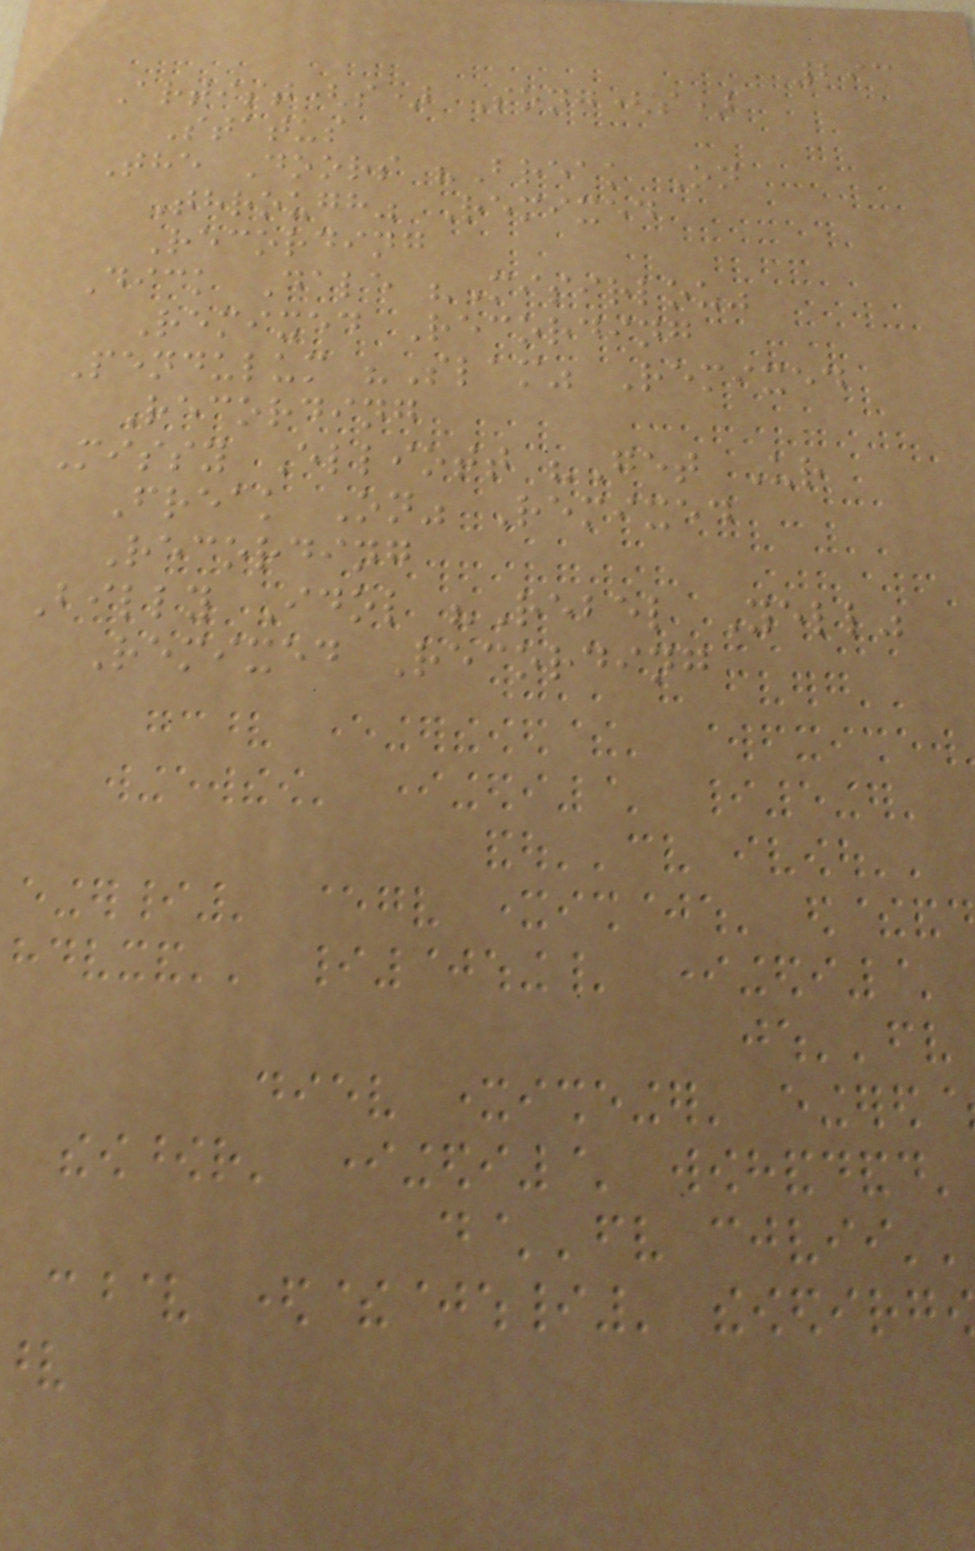293
Artist(s) Song(s)
Status
The Doors "Break On
Through" Remixed
Recording
Dick Dale "Misirlou"
Remixed Recording
Pendulum "Slam" Remixed
Recording
Missy Elliott "Get Ur
Freak On" Remixed
Recording
Billy Idol "Rebel Yell"
Remixed Recording
